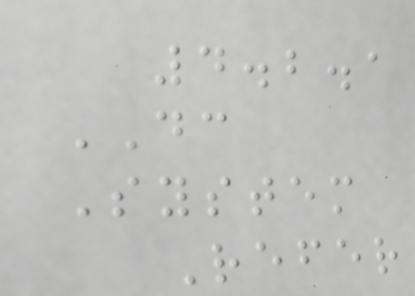4.2.1
DC
System
Refer
